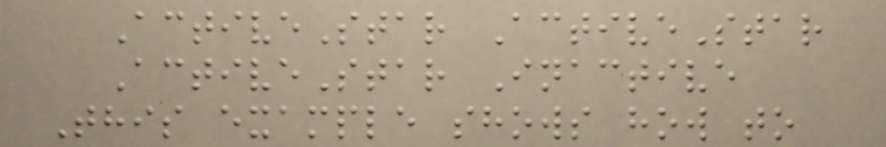ActiveStar ActiveStar
ActiveStar Inactive
This example shows how to
